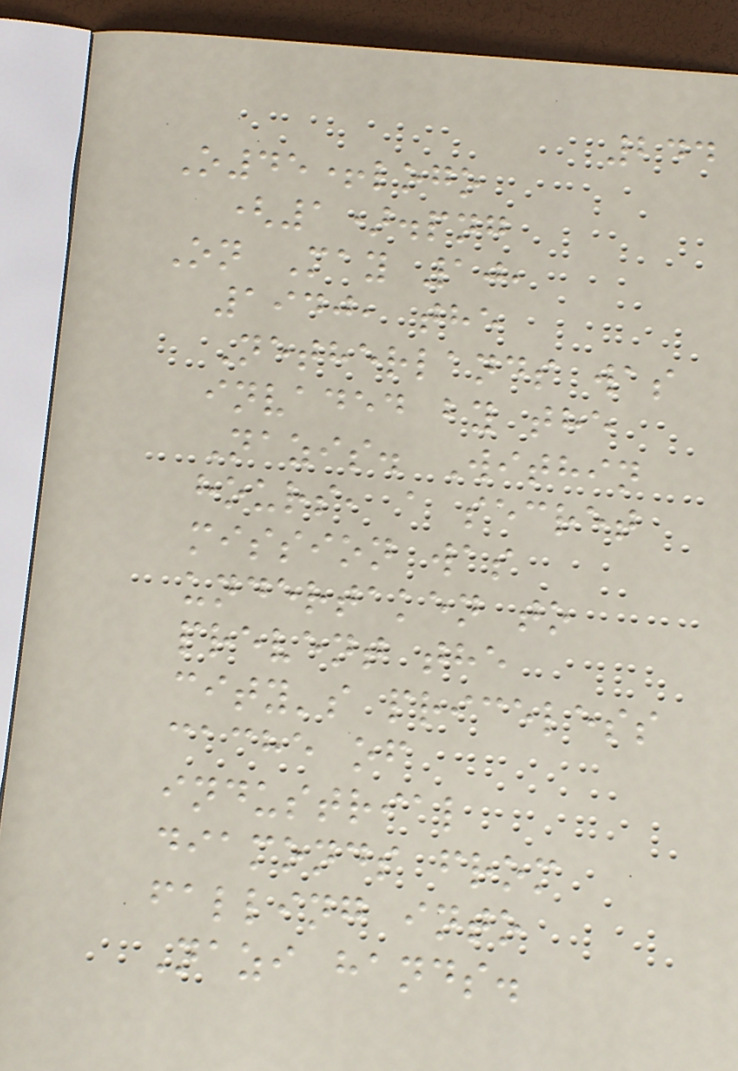244
O45+logo
(1).png
On May 10,
1940, the
Netherlands was
invaded by the
Nazis. Within
hours, a secret
mission was
undertaken to
prevent the
city's priceless
cache of
industrial
diamonds from
falling into
Nazi hands.
